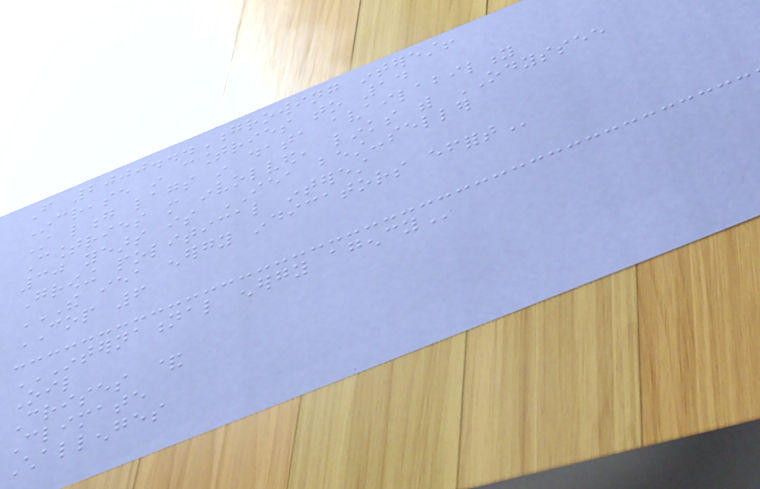From 2000...Growing interest!
Increase in countries to 14
Still long lags in data availability
Countries more involved, links with ODYSSEE
30 years is IEA best-seller
Growing political interest
THE IEA ENERGY INDICATORS EFFORT
COP 6
INTERNATIONAL ENERGY AGENCY
Oil
Crises &
Climate
Challenges
